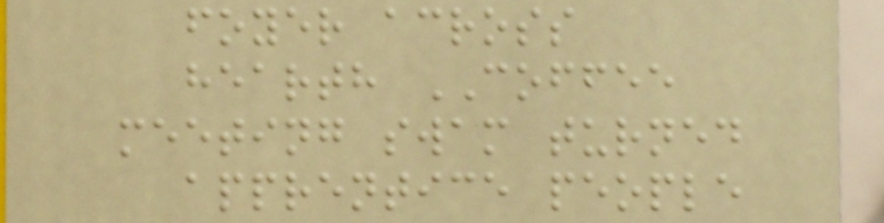foyer across
hearth COFFEE
meeting swam turned
apprentice people
